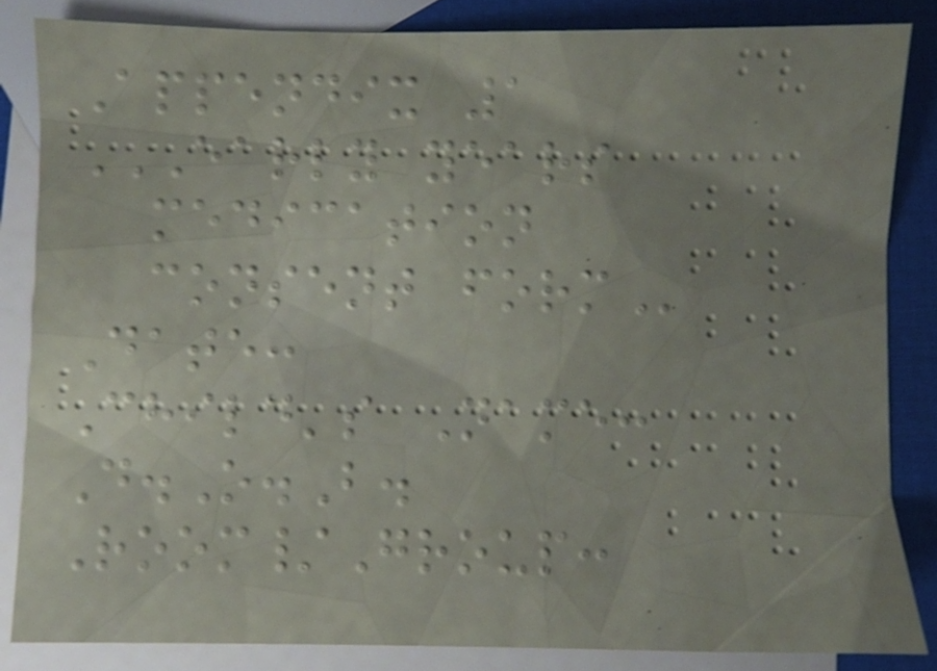Appendix 1
EARLY YEARS
MEDICATION
CONSENT FORM
Date:
Child's Name:
D.O.B.
Room/Group:
